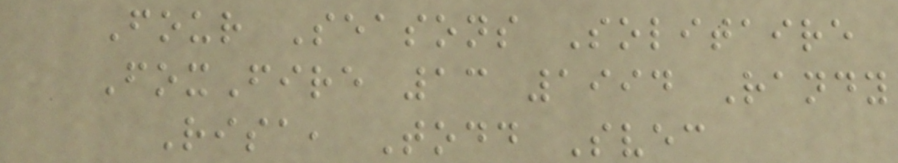Four Seasons Solitaire
FoxFire 13 1994 Randy
Risa, Todd Svec
